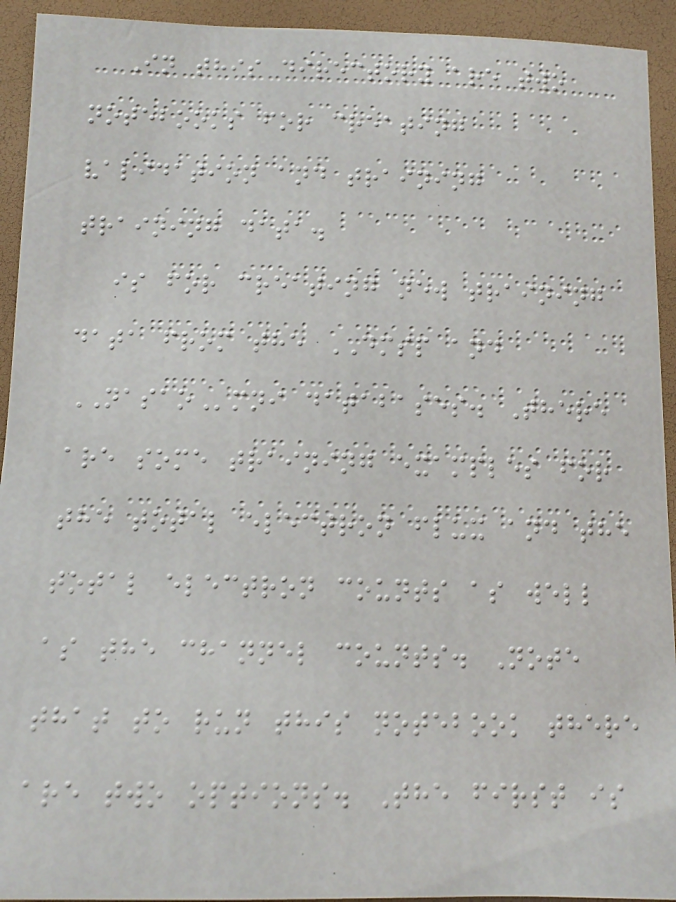In this directory are two
notebooks for creating
validation and training
training data.
is for creating new training
data from the DMSP and
NASAOmni databases. There
are some training examples for
the total electron flux and the
total electron counts as well
as the channel counts. Note
that to run this notebook there
are two options. The first is
